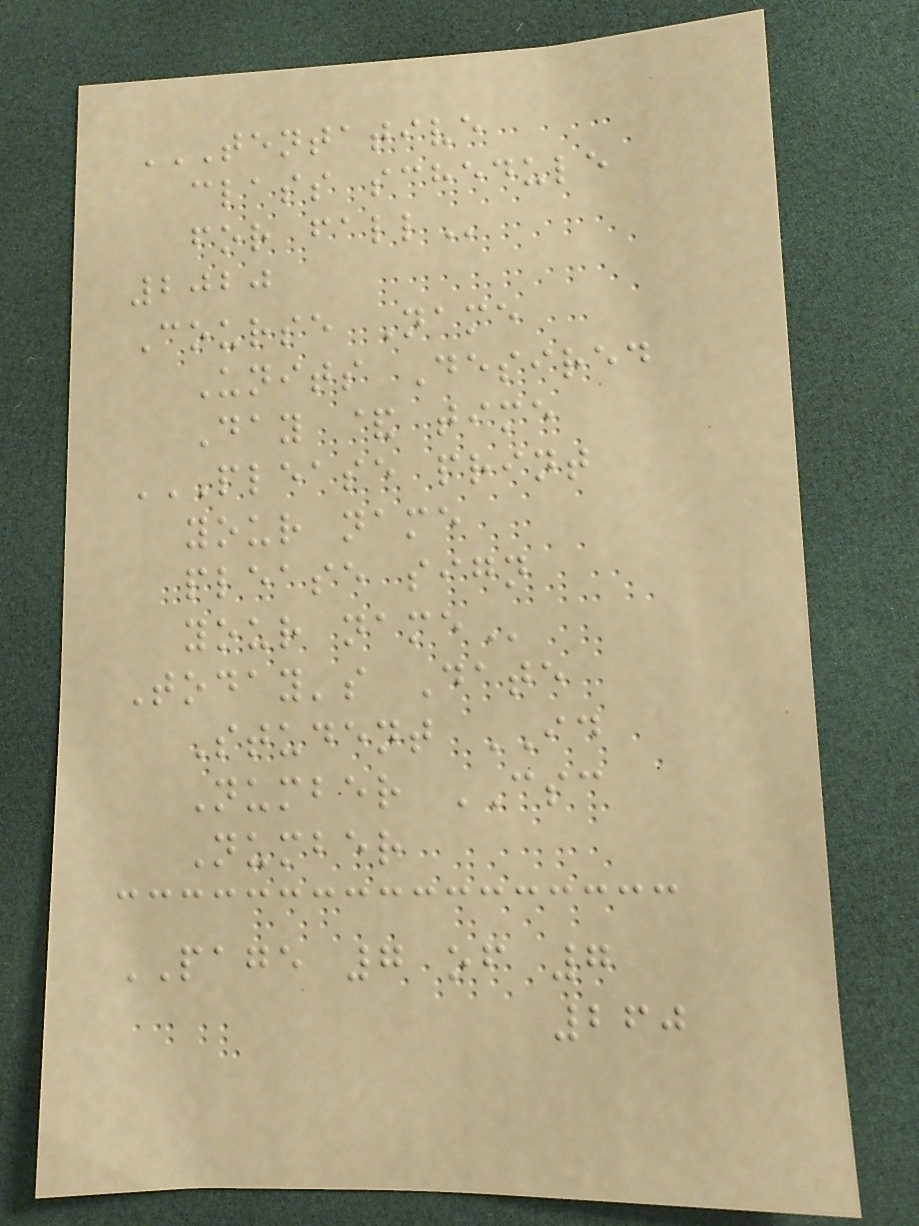TENTATIVE
CLASS SCHEDULE
FOR FALL
2020
Course Name
Units Desired
Day & time
PLEASE PRINT
YOUR NAME
PLEASE SIGN
YOUR NAME
Today's Date
Student ID
Number CSC
Number
PAGE 7 of 7
260
